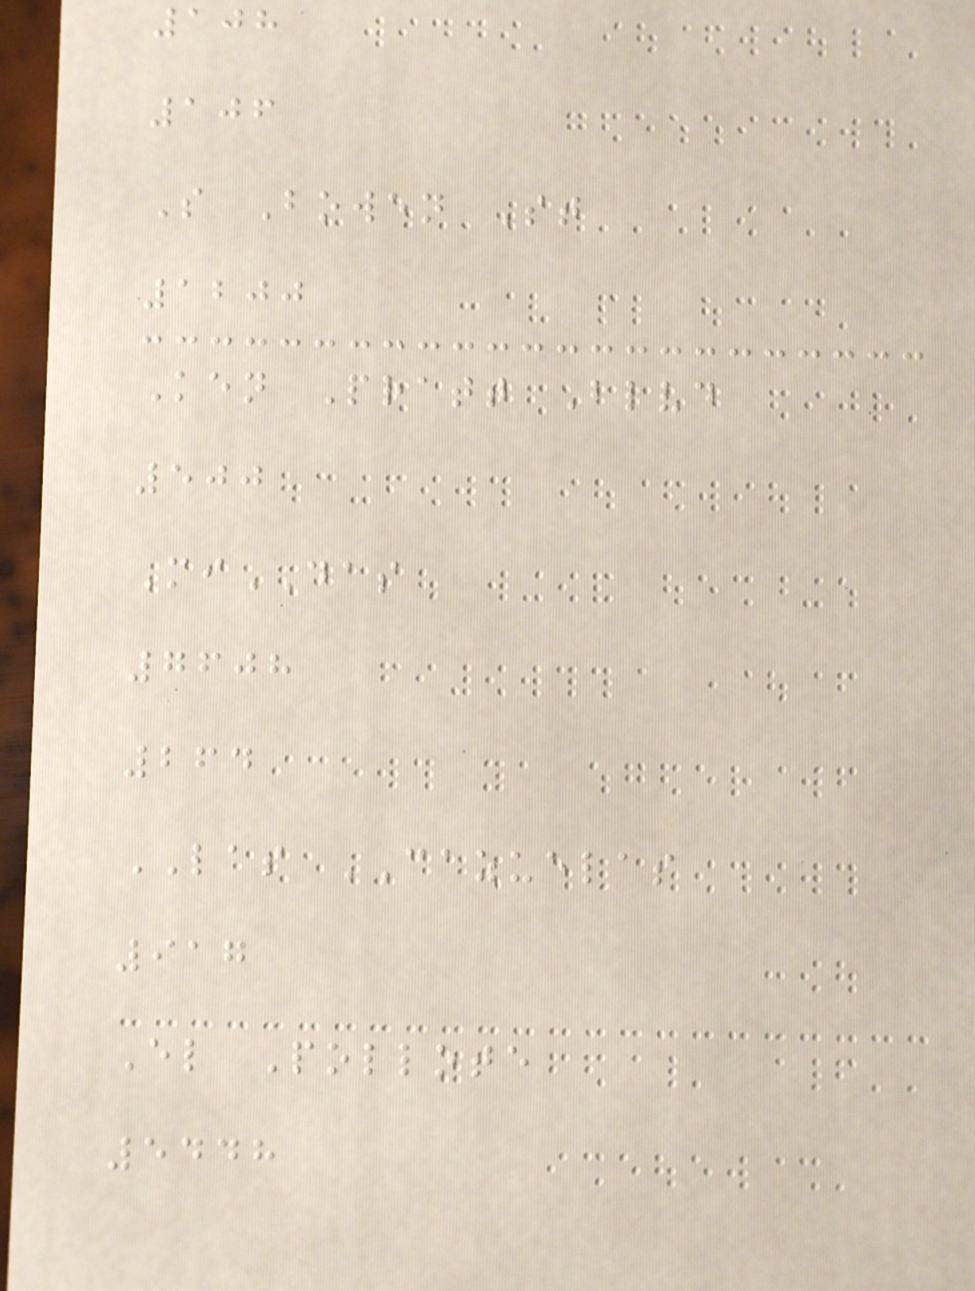108
106
S Bowen St
1200
Ken Pratt Blvd
500
MiDAS
7608
264
LAS CAZUELAS
917
El Pollote
5448
